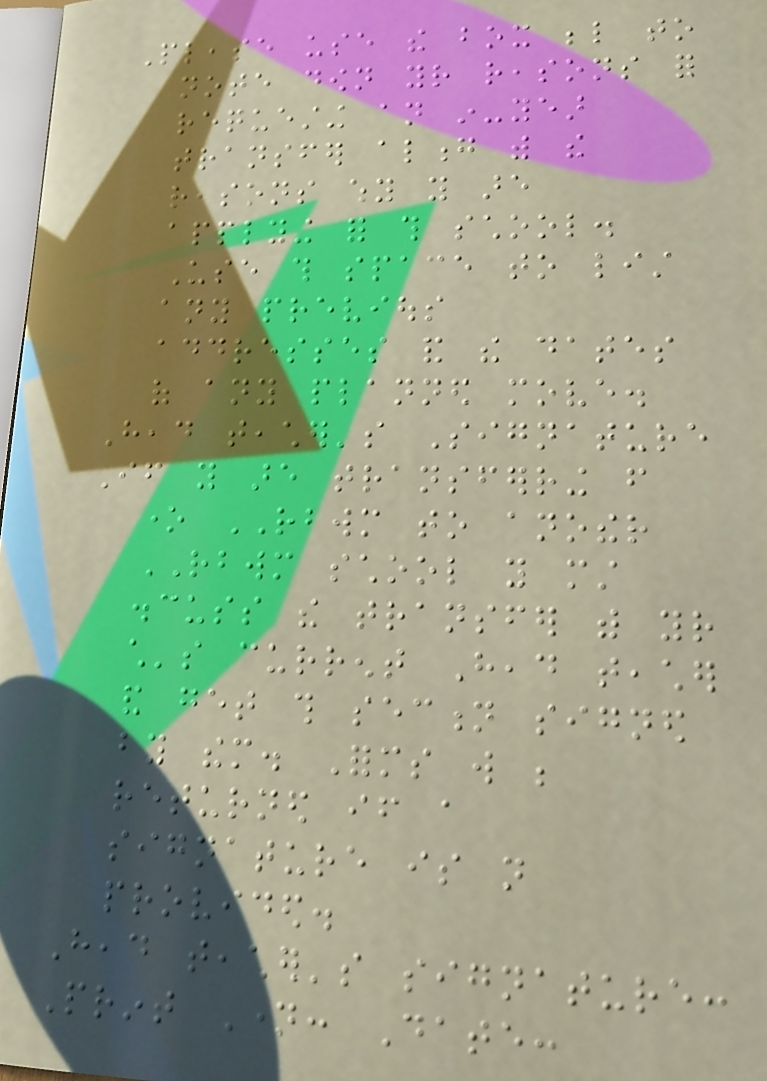Please use the box below to
note down your reasons for
requesting an in-year
transfer along with the
reasons why you are
applying for this school.
Use this space to list
any previous
addresses and the dates
of any planned move.
Head teacher's Signature
If you are transferring from
one RBWM to another
RBWM school you must
discuss the transfer with your
child's current Head teacher
and get this section signed
by them. Forms will be
returned if a
signature is not
provided.
Head teacher's signature:
Print Name: Date:
